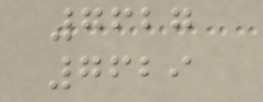7627
7629
